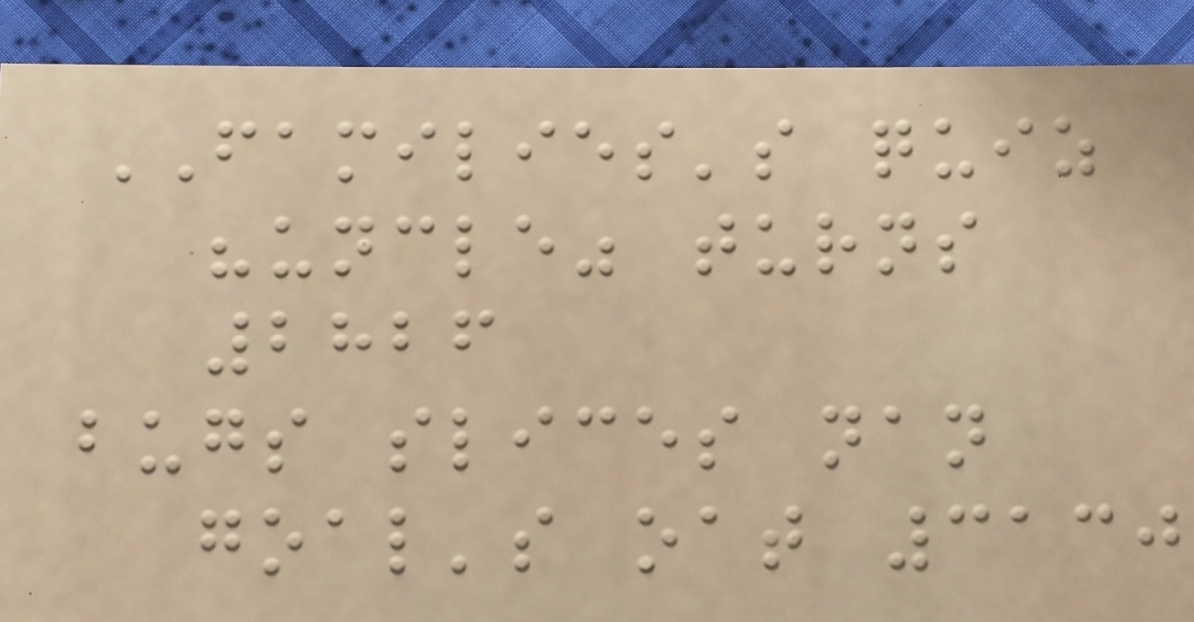FAMILIES's quiz
"uncle" turns
2826
bugs slices nan
goal's oat 3130
